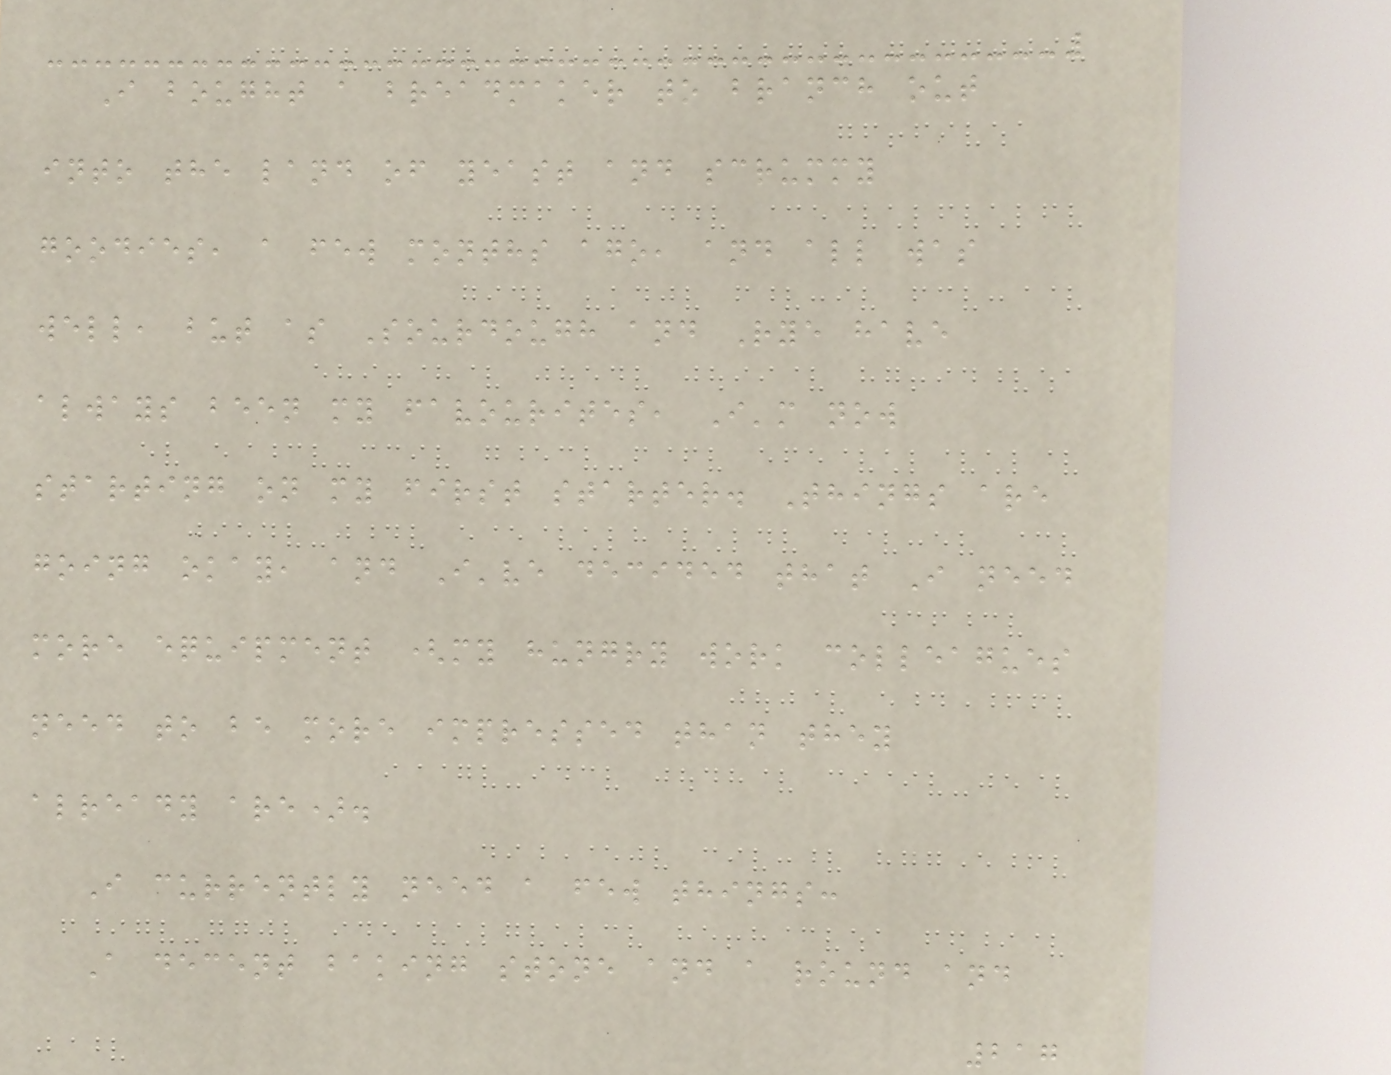I bought a breadmaker to branch out
into the land of yeast and scrummy
goodies, a few months ago, and all was
well, but as Sourdough and Rye have
always been my favourites, I'm now
starting on my first starter. Things are
going okay, and I've decided that I need
more equipment (my hungry work colleagues
need to be more impressed than they
already are).
I currently need a few things:
A decent baking stone and a round and
217
